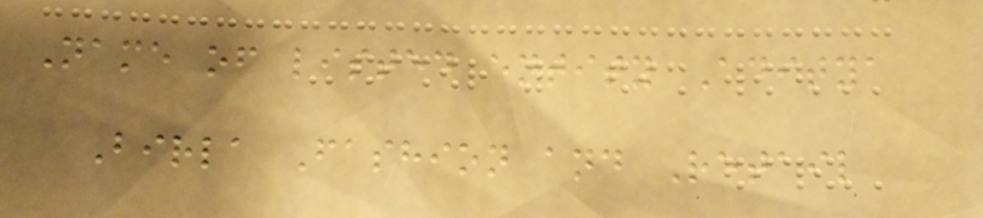Name of listed entity Aditya
Birla Fashion and Retail
